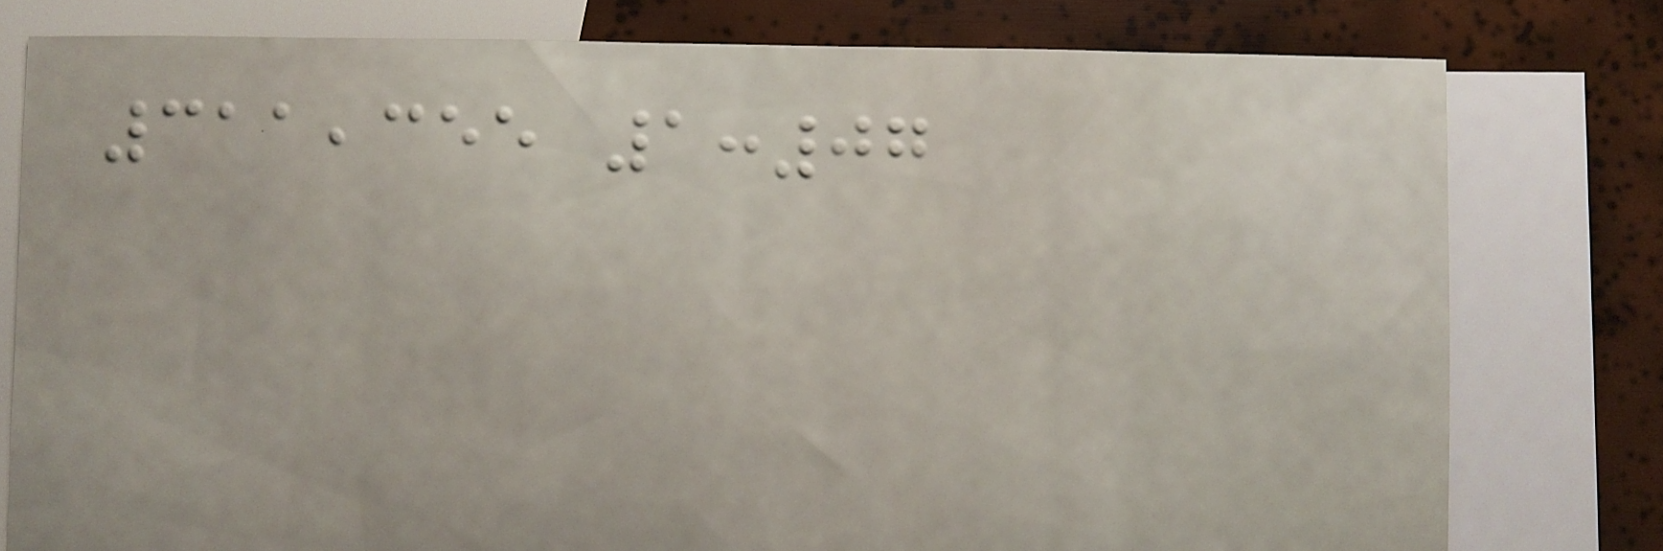311,355 1:07
